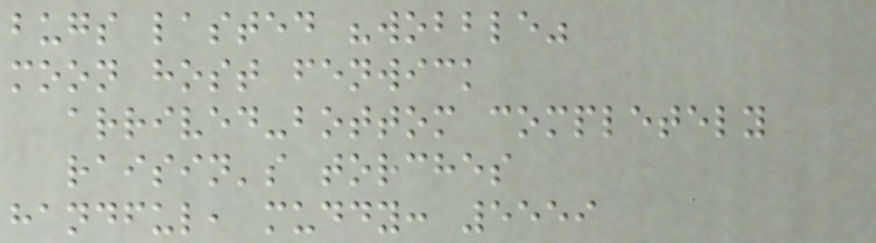bugs lasted "wobble"
moon host fenwick
arrived-bottom completely
raisin's torches
handful, muddy: 5559
